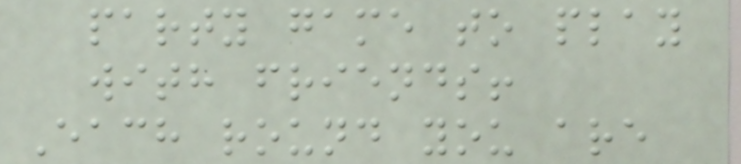party game to play
with friends!
Each round you are
